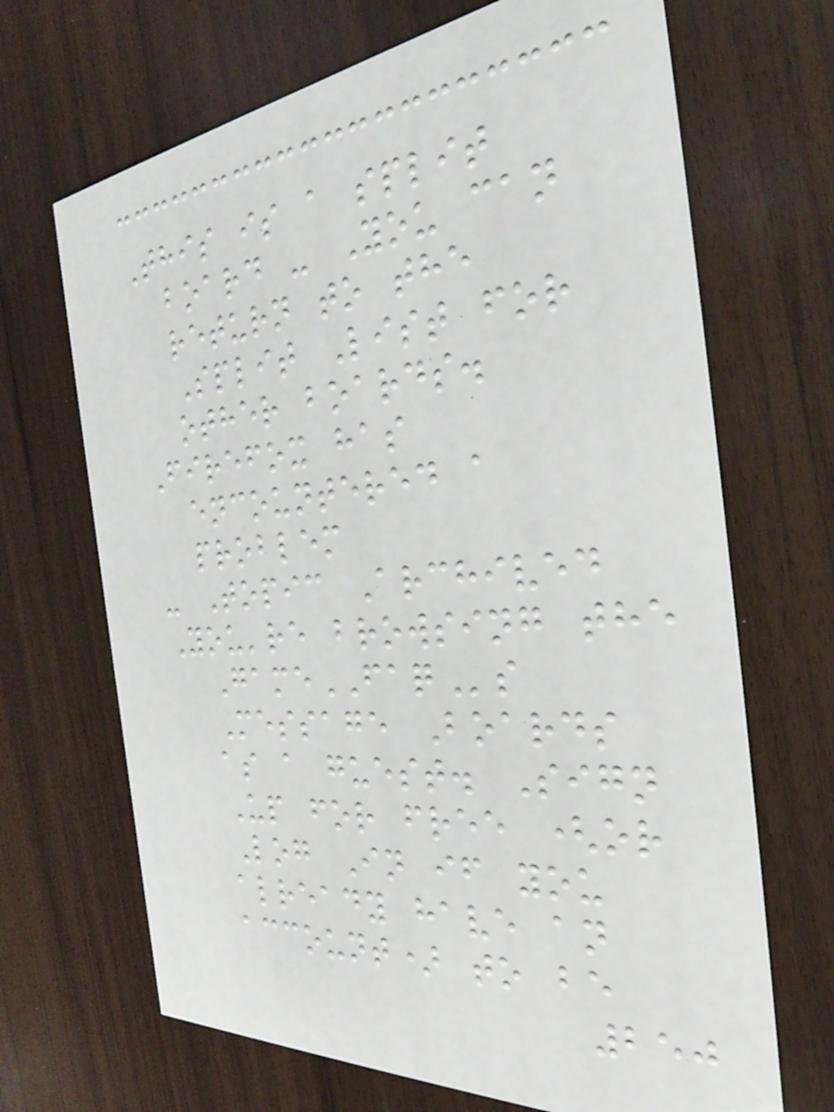This is a split
board - You can
return to the
Split List for
other boards.
Firefox has
encountered a
problem
- Topic Archived
You're browsing the
GameFAQs
Message Boards
as a guest. Sign
Up for free (or
Log In if you
already have an
account) to be
250
